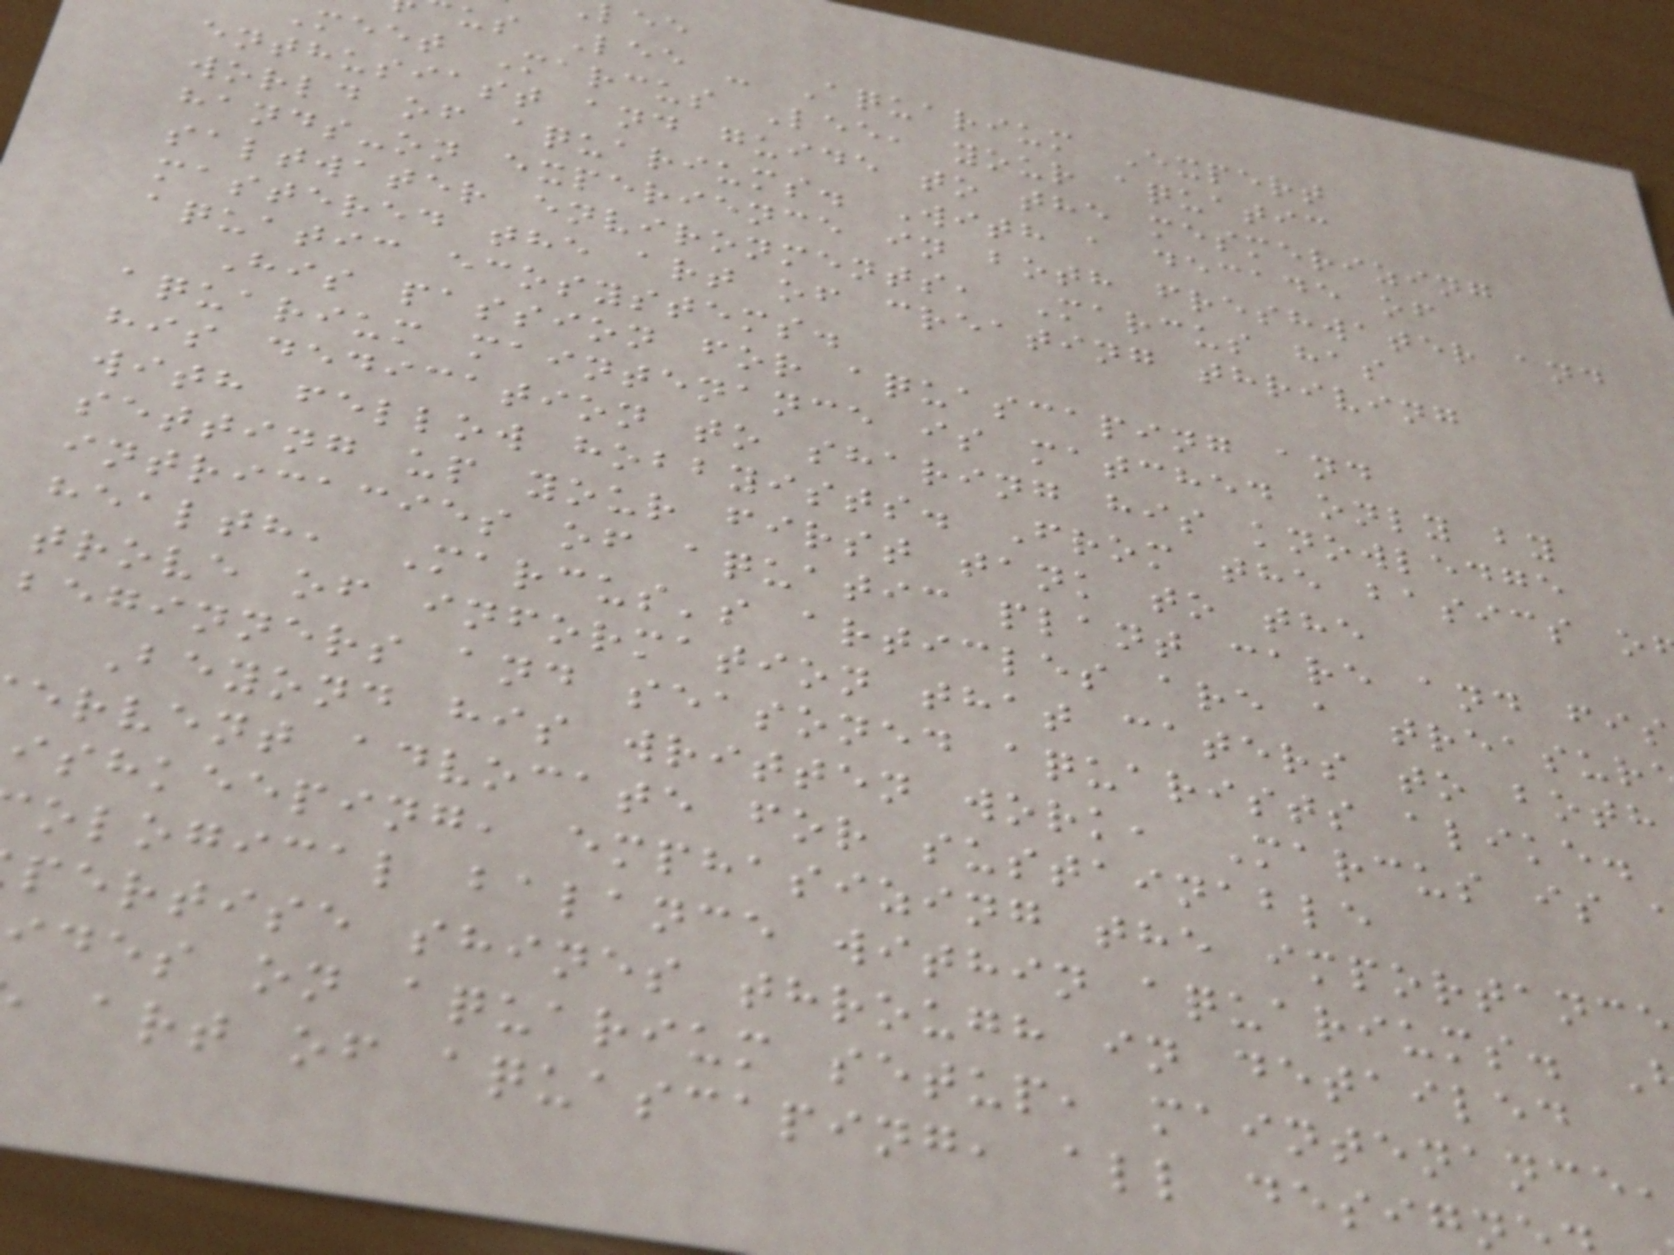us Lee - Aquarium Expert
meet Marcus Lee, your aquatic
enthusiast and guide to the mesmerizing
world of aquariums. With a decade of
hands-on experience in both freshwater and
saltwater environments, Marcus has
mastered the art of creating thriving
aquatic ecosystems.
His passion for aquascaping and
aquarium maintenance is matched only by
his dedication to sharing his knowledge
with fellow hobbyists. From the basics o
setting up your first tank to the
intricacies of aquatic plant care and fis
health, Marcus's articles are a treasur
trove of information that caters to both
beginners and seasoned aquarists alike.
Beyond his written work, Marcus is
ervent advocate for sustainable
ishkeeping, emphasizing the importance
ological balance within aquariums.
pertise shines through in detailed
ides on aquarium setup, maintenance,
art of aquascaping, all design
